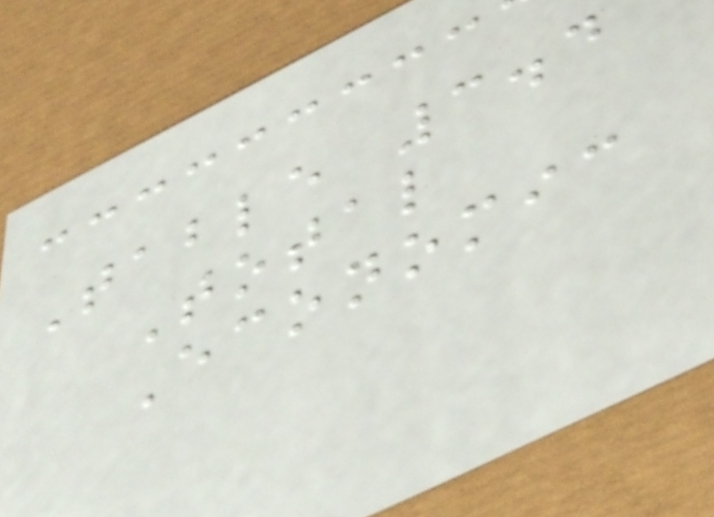Table 3.4
Total
Economic
